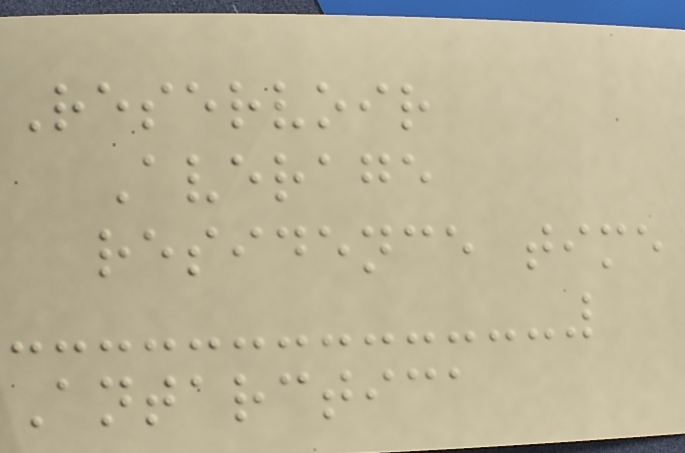Reservoir
Average
residence time
Antarctica
